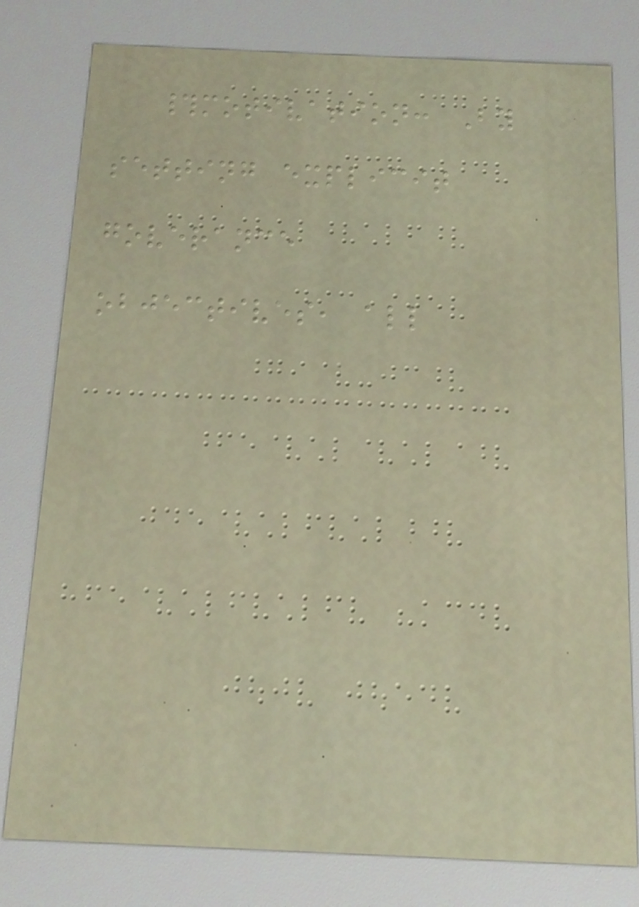#motivation: By
setting explicit
goverance
objectives, all
